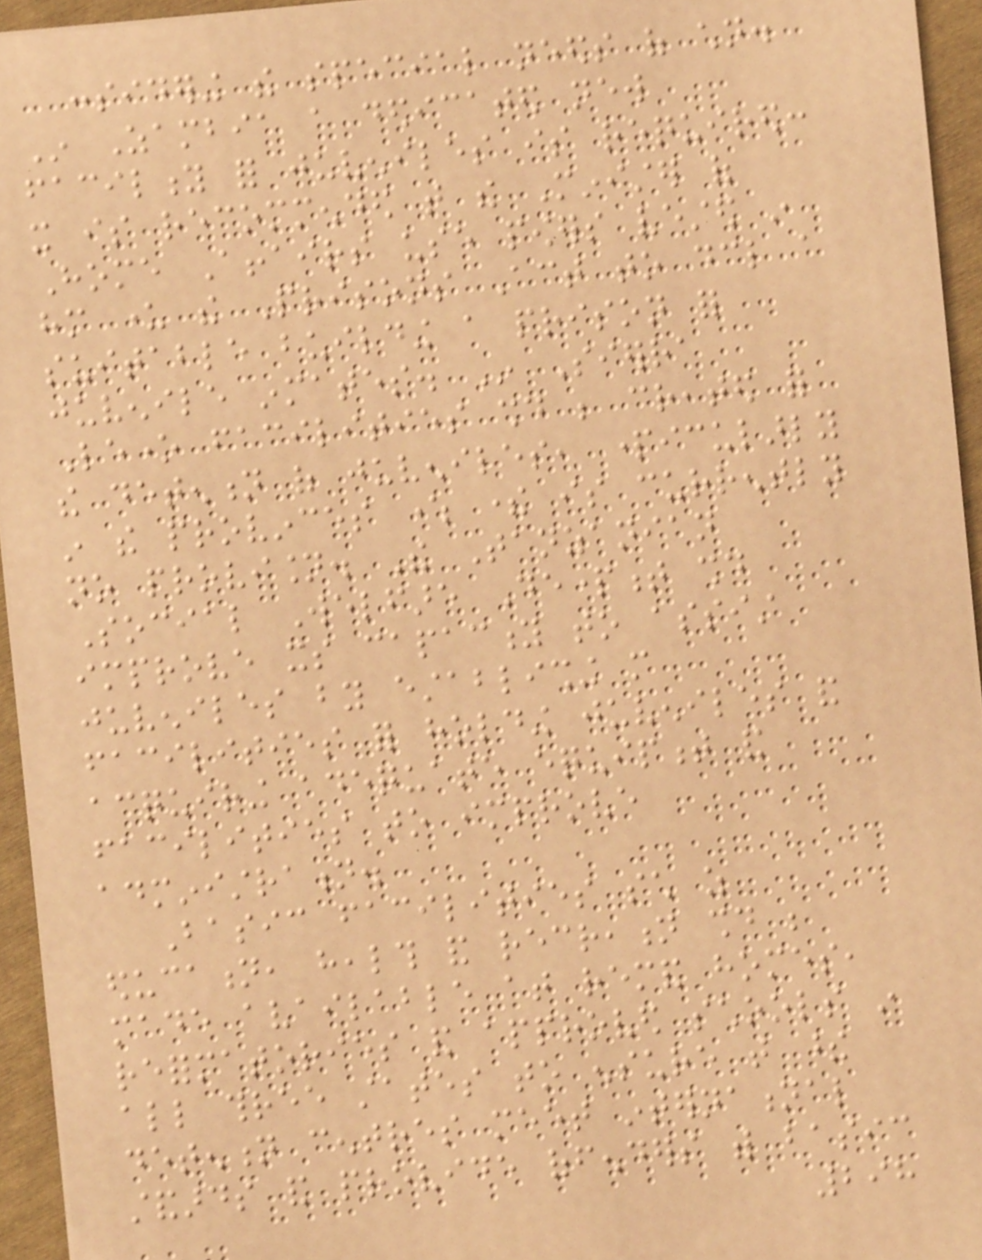considering the special needs of children.
In Zambia a dedicated new
facility for juveniles is required:
it is recommended that the Minister of
Home Affairs use powers vested in
him under the Prisons Act to declare a
suitable building a prison for
juvenile inmates. In Sierra
Leone facilities should be created for
the detention of juveniles, particularly
in the provinces where there is currently
no provision. The Tanzanian
Social Welfare Department should
improve its capacity to assist
juveniles by establishing more
facilities for holding juveniles and
acquiring adequate equipment and
facilities to improve
administration.
Basic facilities such as
education, health and recreation should be
made available at remand homes,
reformatories and approved schools in
all three states to ensure that these
detention centres meet international
standards and provide offenders with basic
298
